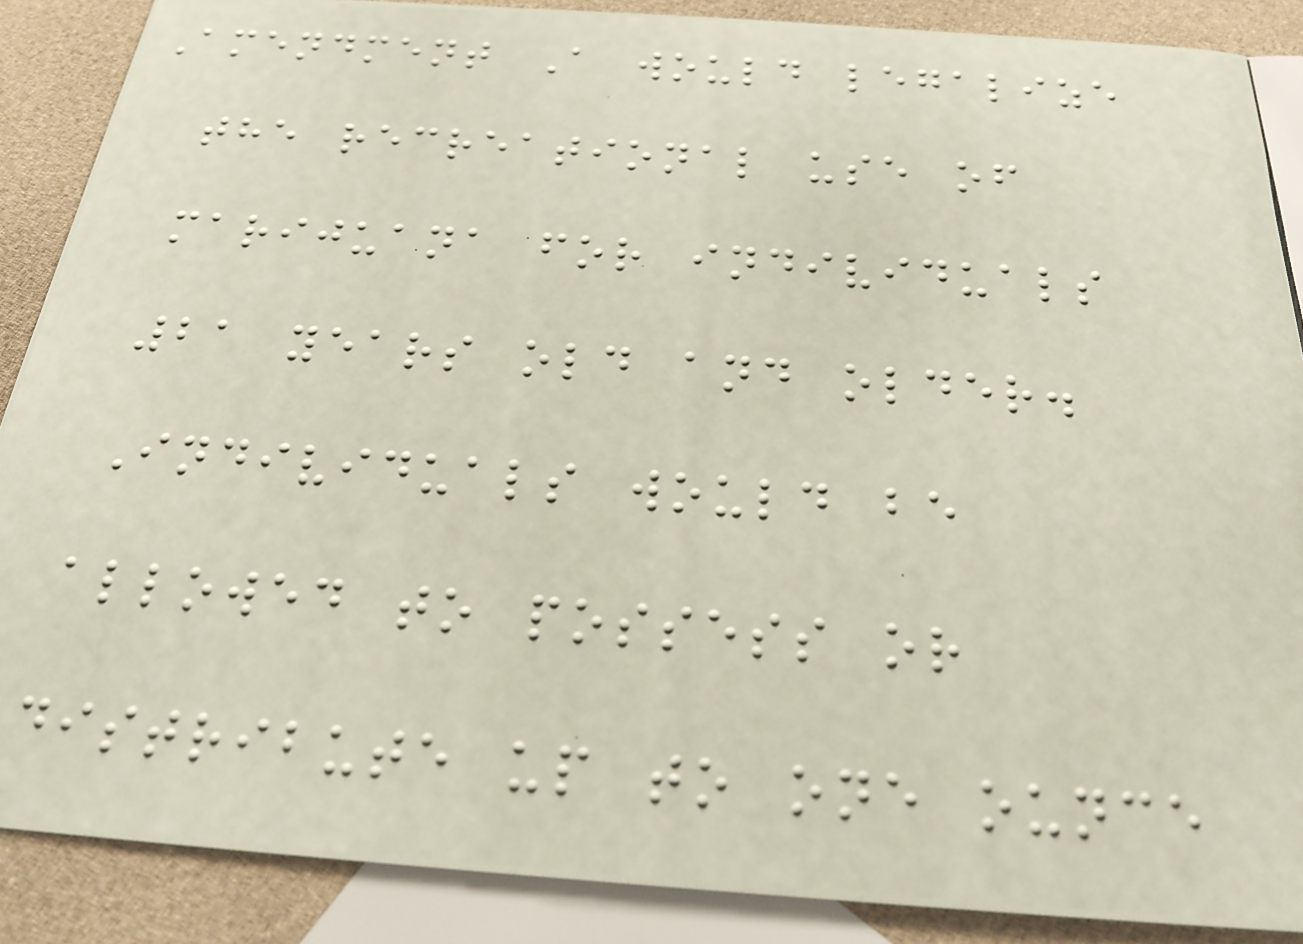Amendment A would legalize
the recreational use of
marijuana for individuals
21 years old and older.
Individuals would be
allowed to possess or
distribute up to one ounce
